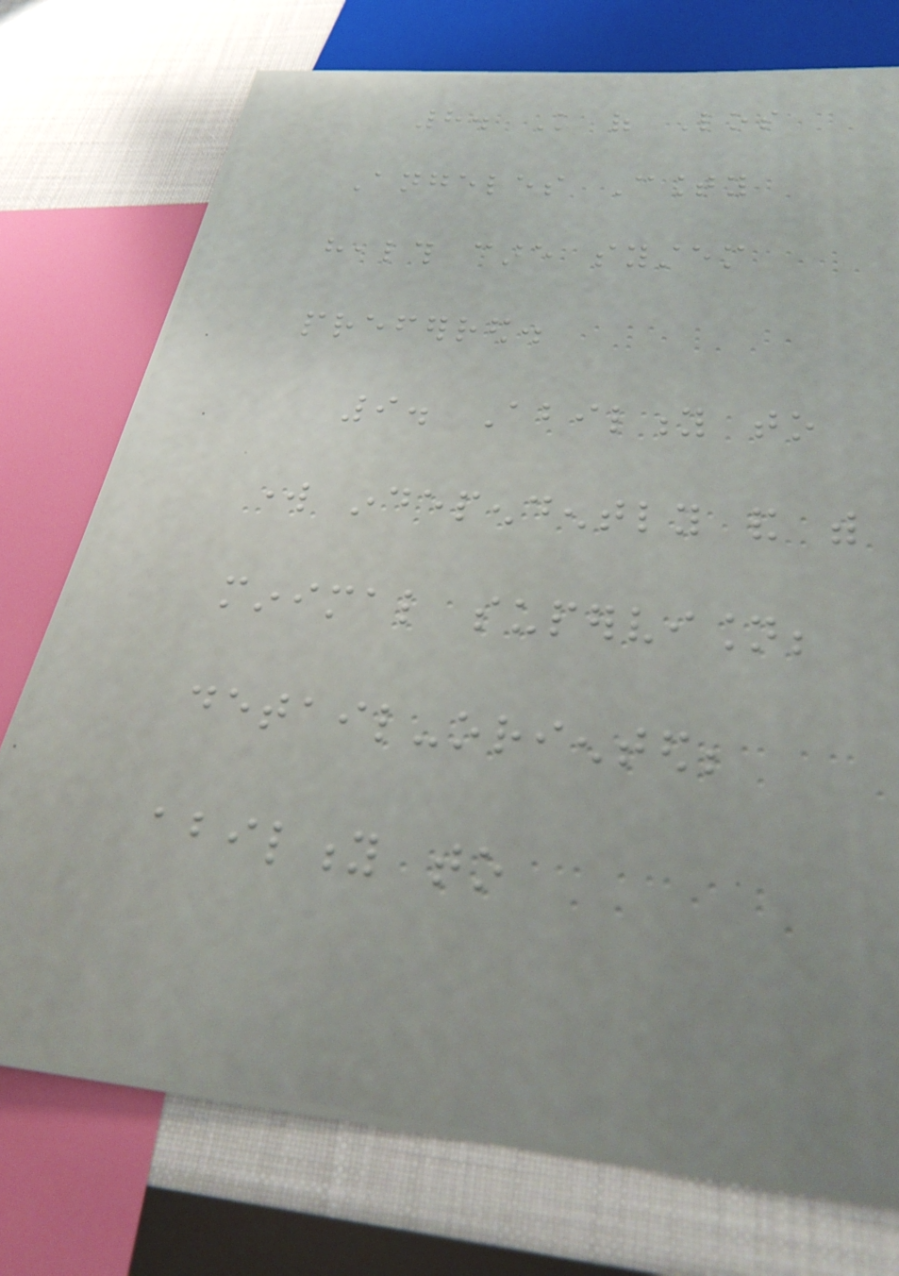8. Knowledge of Los
Angeles County
health care system
preferred.
9. Ability to
work independently and with
minimal supervision;
detail-oriented;
ability to
